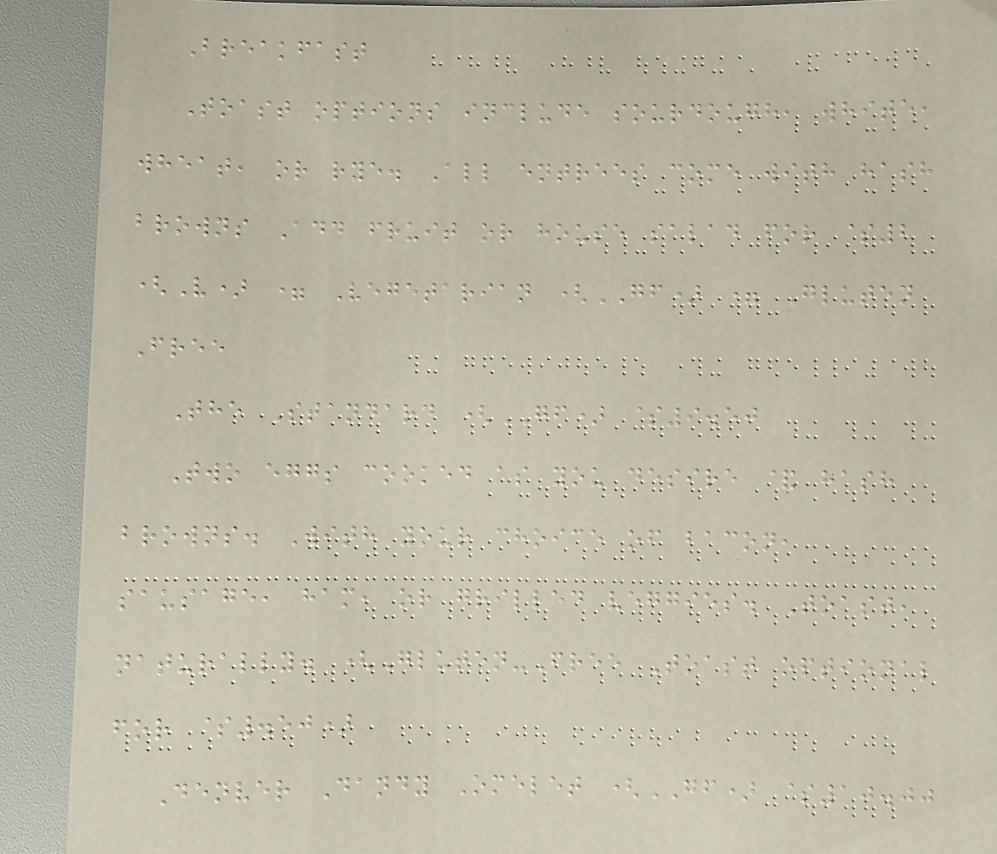Breakfast
Toast options include sourdough, white,
wheat, or rye. All entrees come with hash
browns Add fruit or house salad for $2
(V) = Vegetarian (GF) = Gluten
Free
The Standard (GF) $9.50
Two eggs cooked as you desire & hash
browns. With your choice of bacon,
sausage, ham, or grilled veggies. Toast,
naturally. (Gluten-Free Toast optional
for $.50)
Denver Dandy Omelet (GF) $10.00
